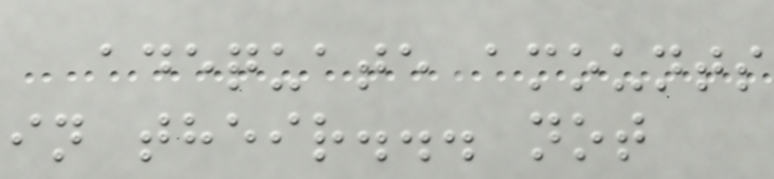adequate amounts
in their... not
